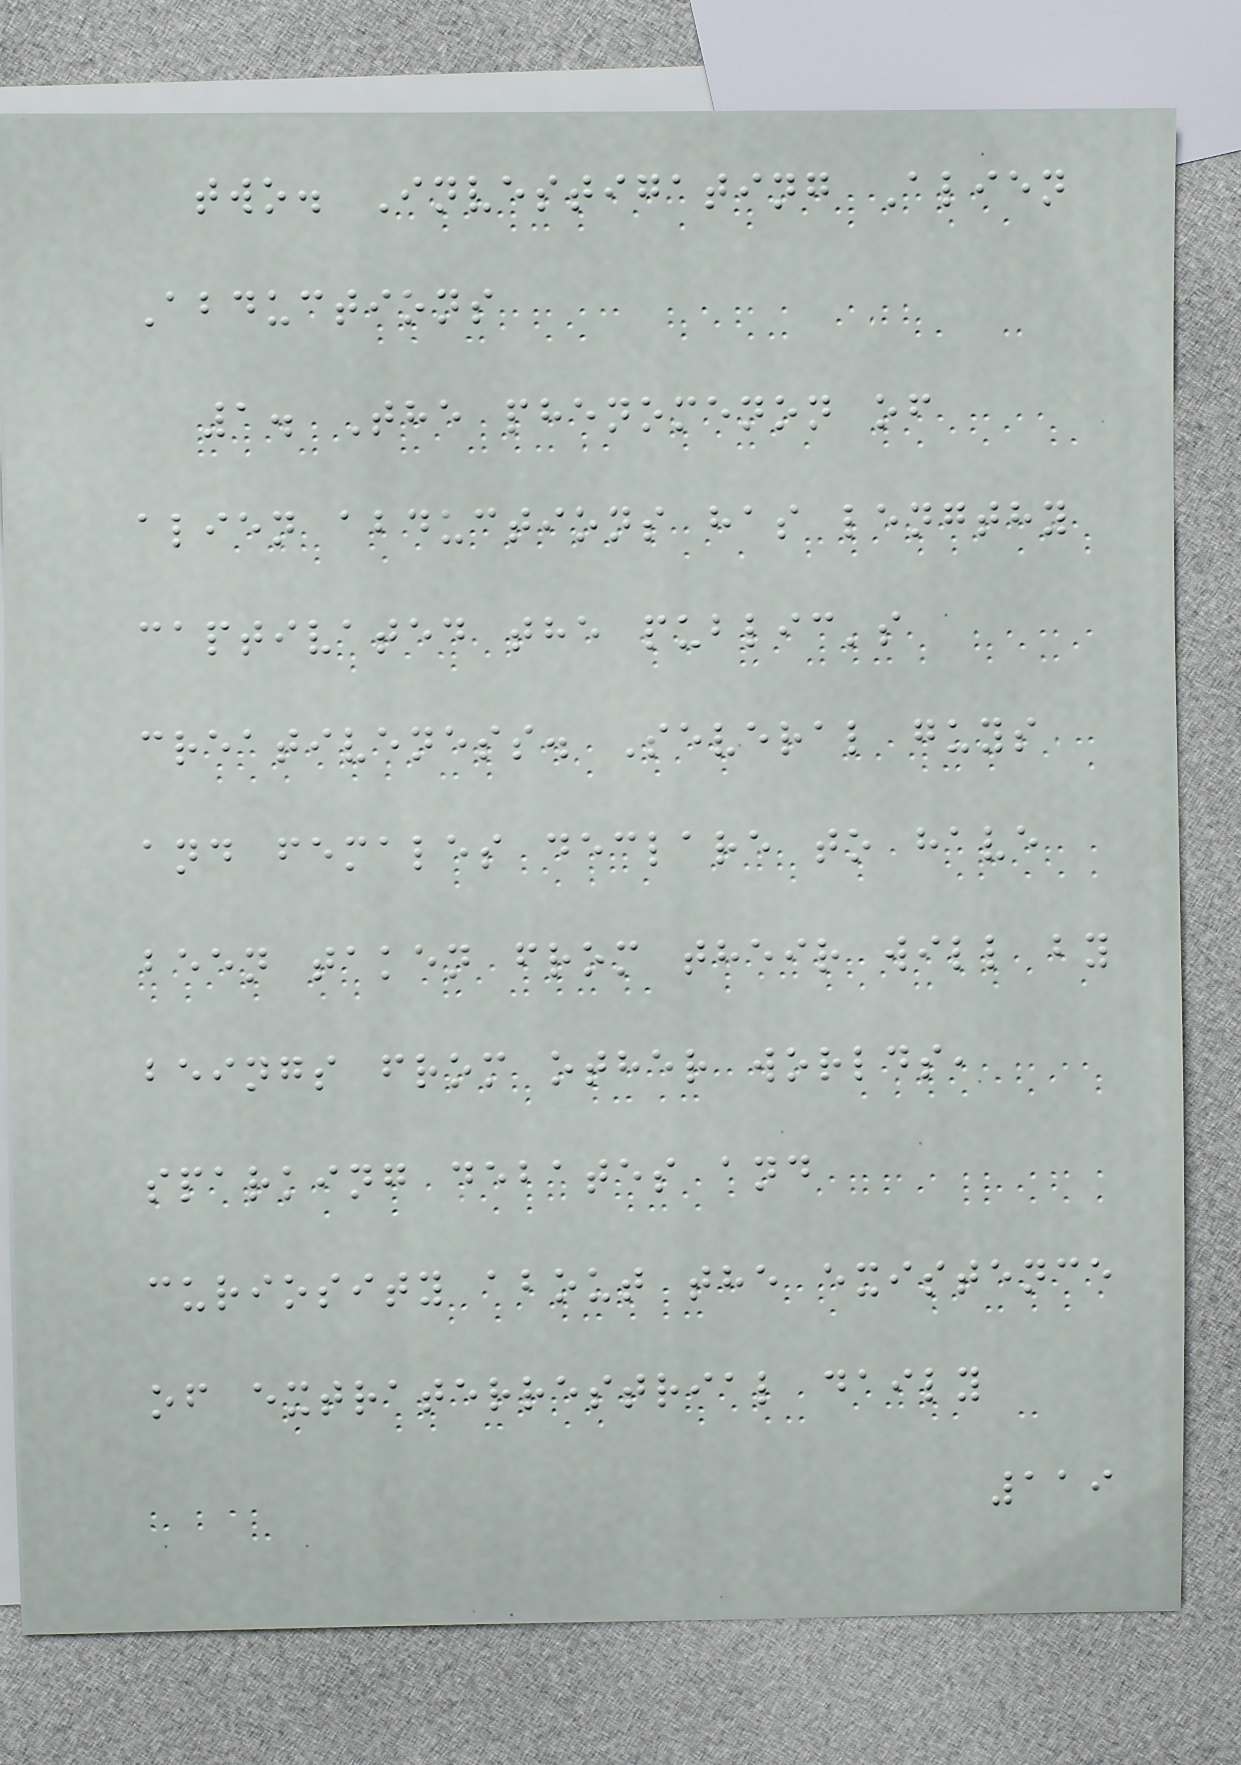two. Investigating Alien
Abductions
1. The phenomenon of
alien abductions has lengthy
captivated the public's
creativeness. Several guys
and females declare to have
been taken from their will by
beings from other worlds,
sparking debates and
curiosity about the existence
of extraterrestrial daily
119
